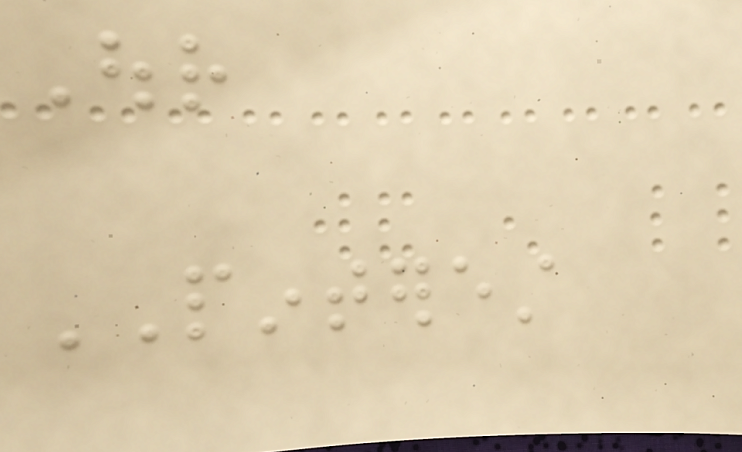Our
PINTEREST
